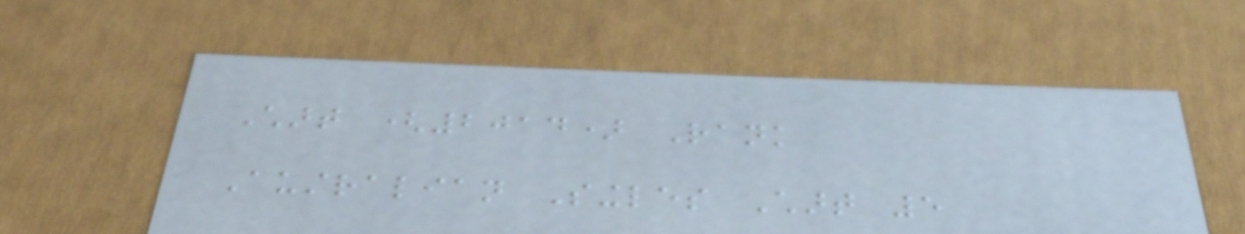Chart (2014) Rank
Australian Singles Chart 5
